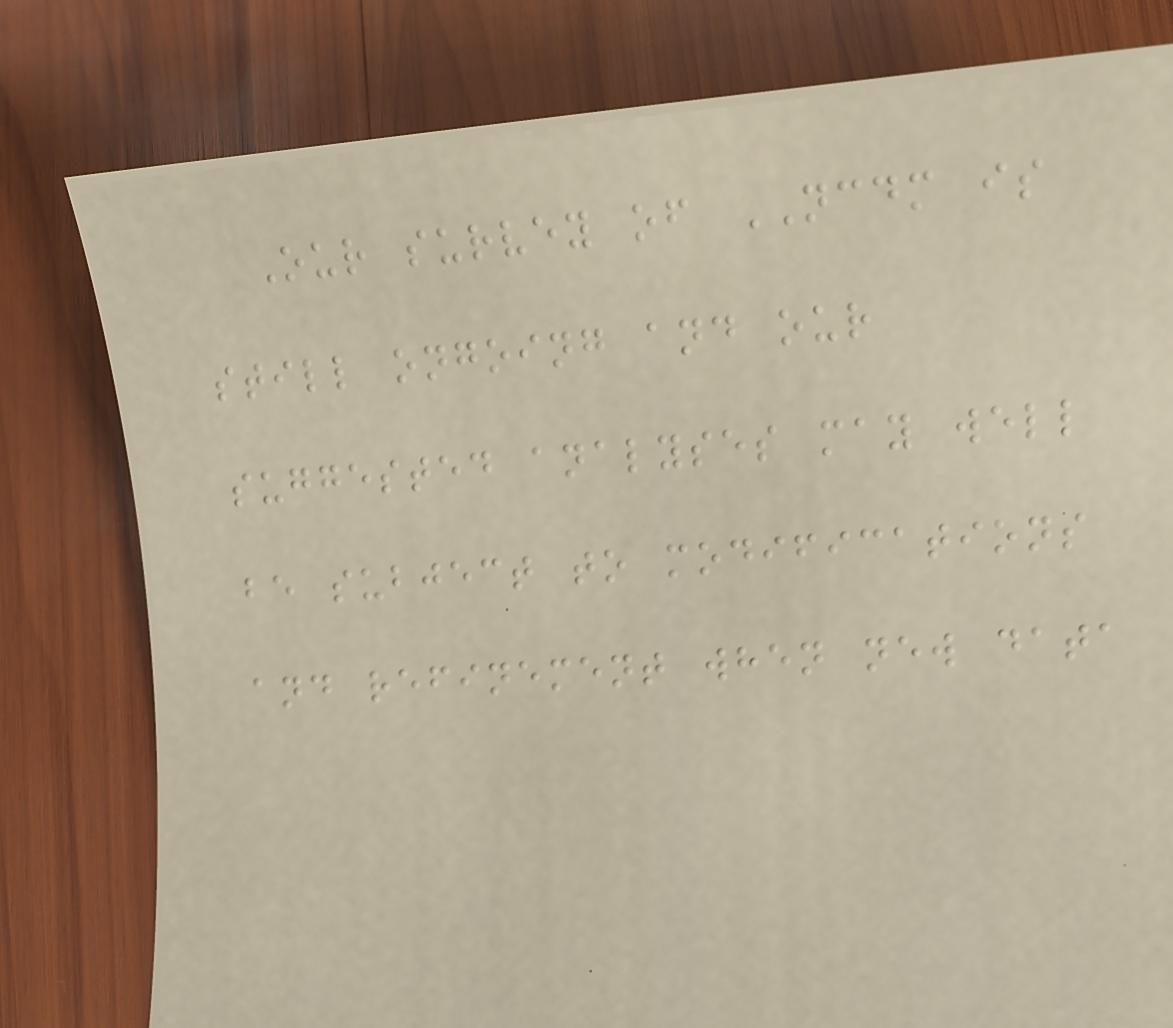Our survey of NCDM is
still ongoing and our
suggested analyses may well
be subject to modifications
and refinement when new data
